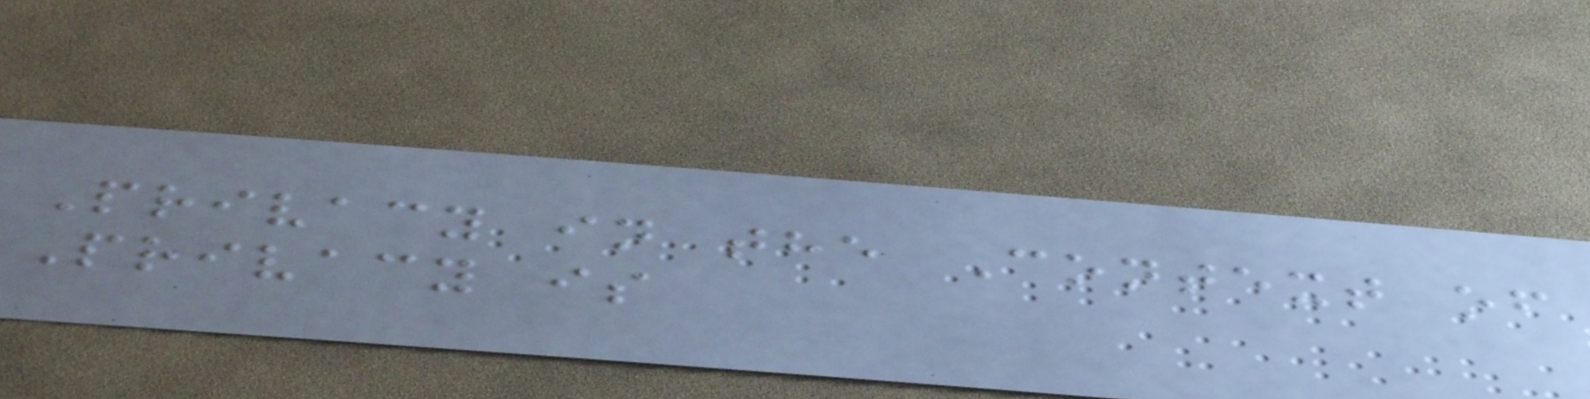Privacy in the Context of
Privacy is
